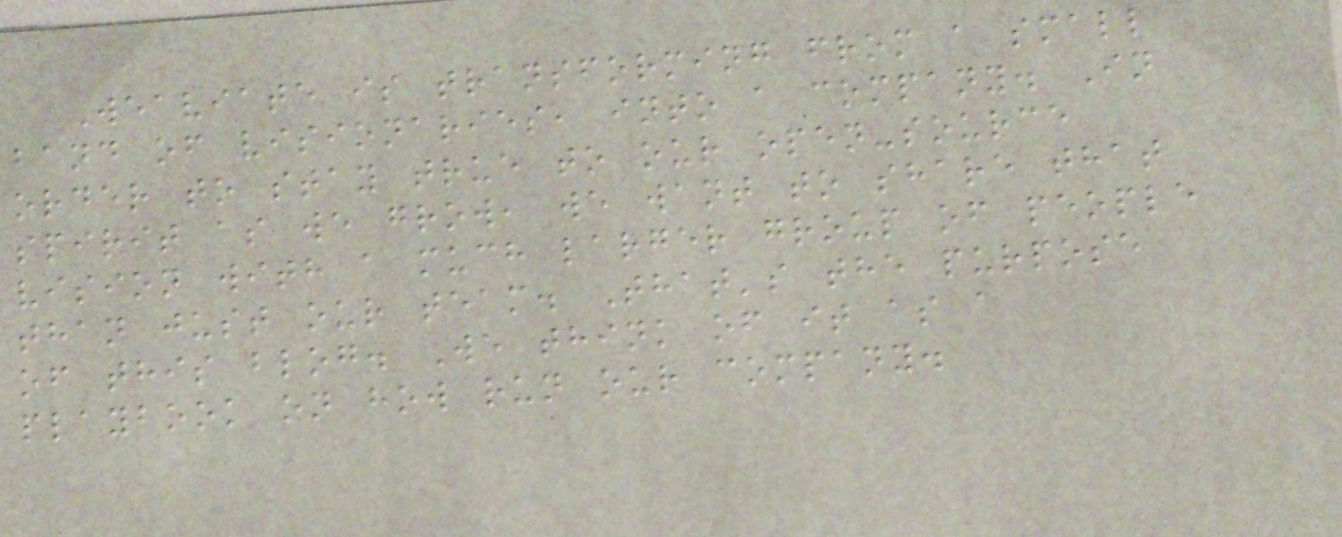Weaviate is transforming from a small
band of visionaries, into a company. In
order to stay true to our open-source
spirit as we grow, we want to share that
vision with a much larger group of people
than just our team. That's the purpose
of this blog. We think of it as a
playbook on how run our company.
